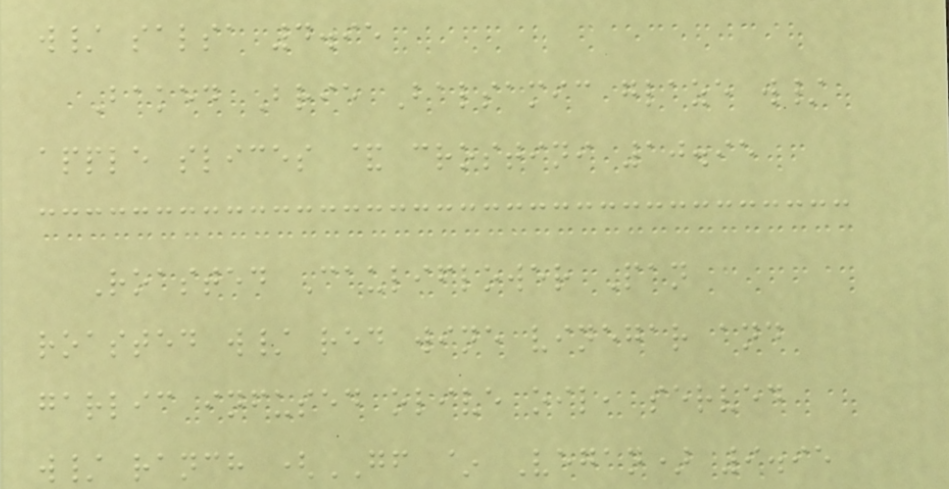w/ salsa 4.95
Baked Brie Balsamic glaze w/
apple slices & crostini 10.95
Roasted Cauliflower Pan
roasted w/ red wine vinegar and
garlic infused olive oil, served
w/ ranch (GF ~ Vegan) 9.95
